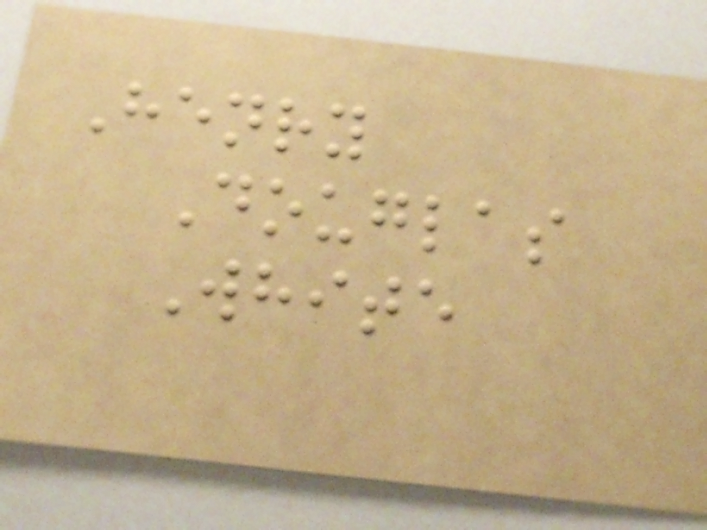Henry
Douglas
White
